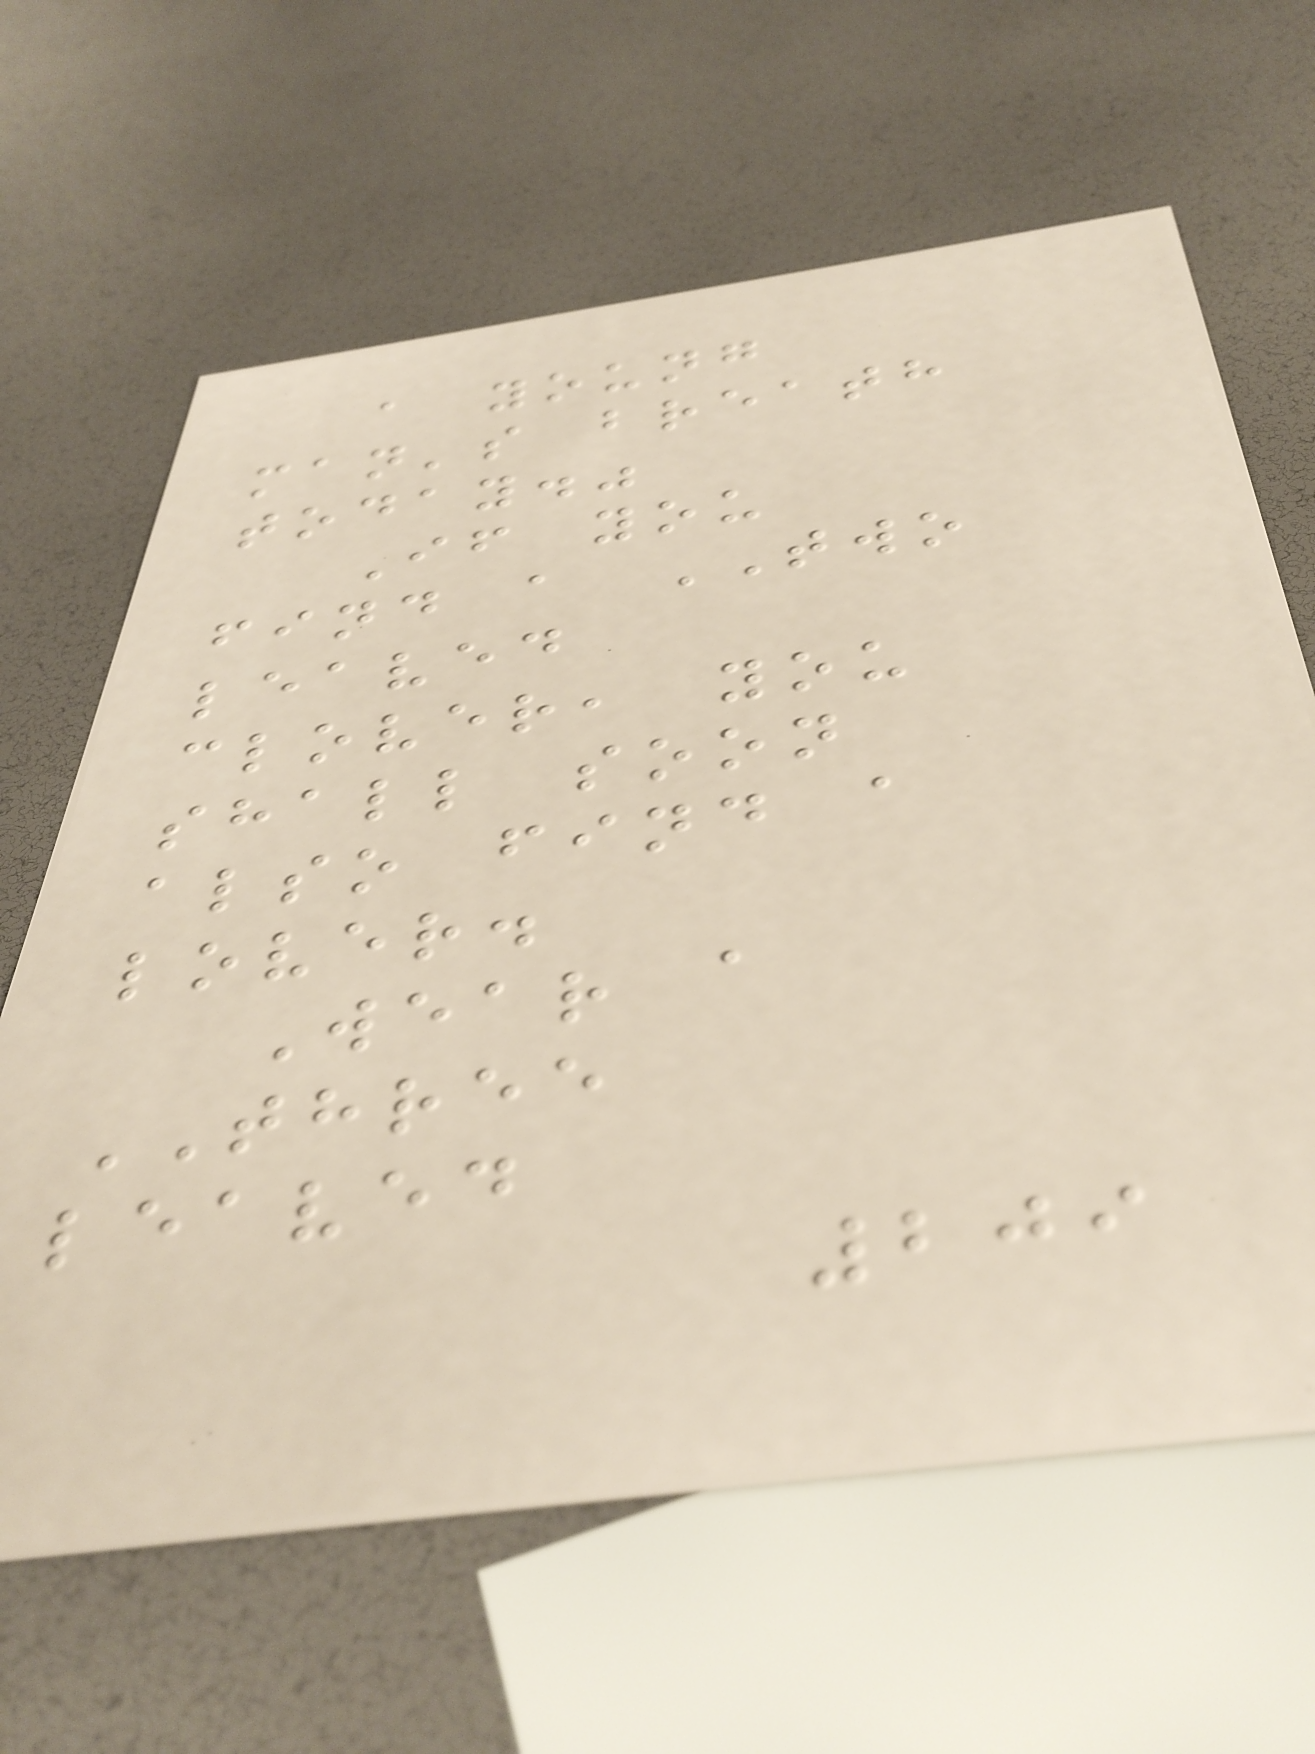a young
man's breath
today."
If you
find a TWO
leaved
clover, you
shall soon
also find a
lover.
Wear a
THREE
leaved
209
